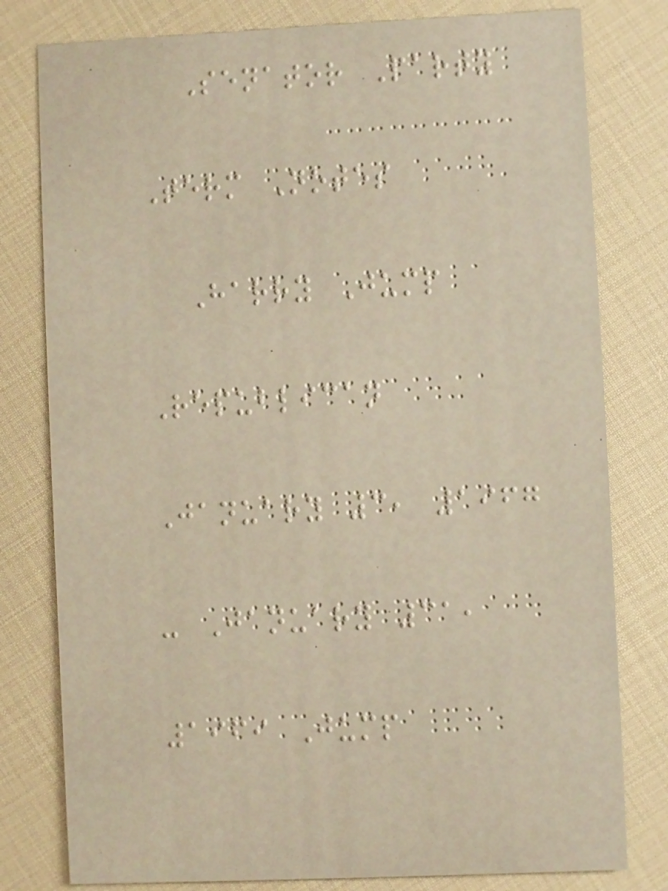Senator Party
Term Notes
Harry Jump
Republican
January 3, 1967
- January 31,
1969 Jump
